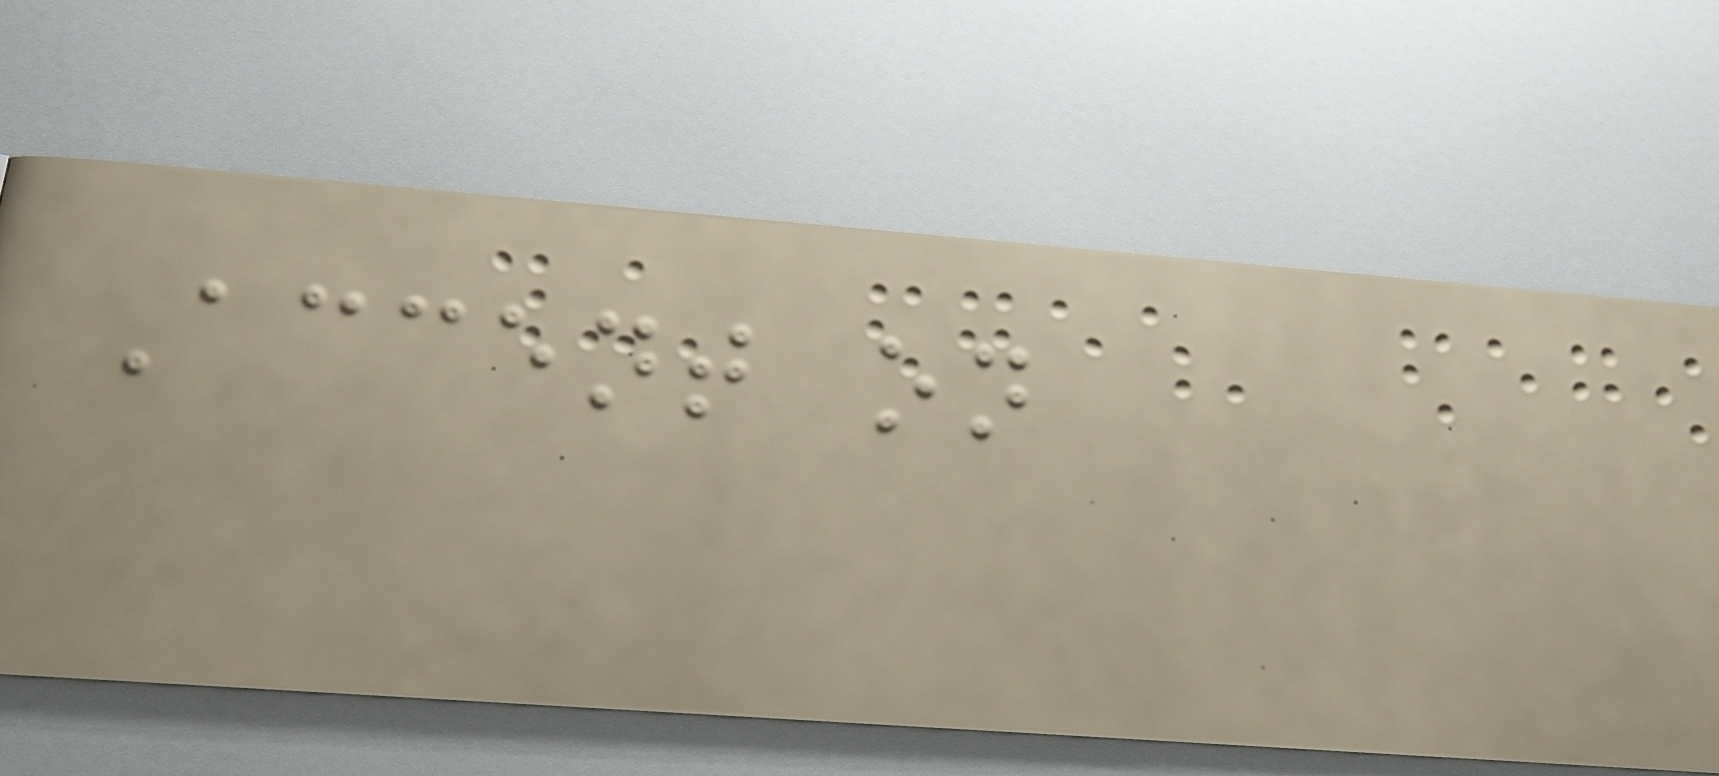Accent on
